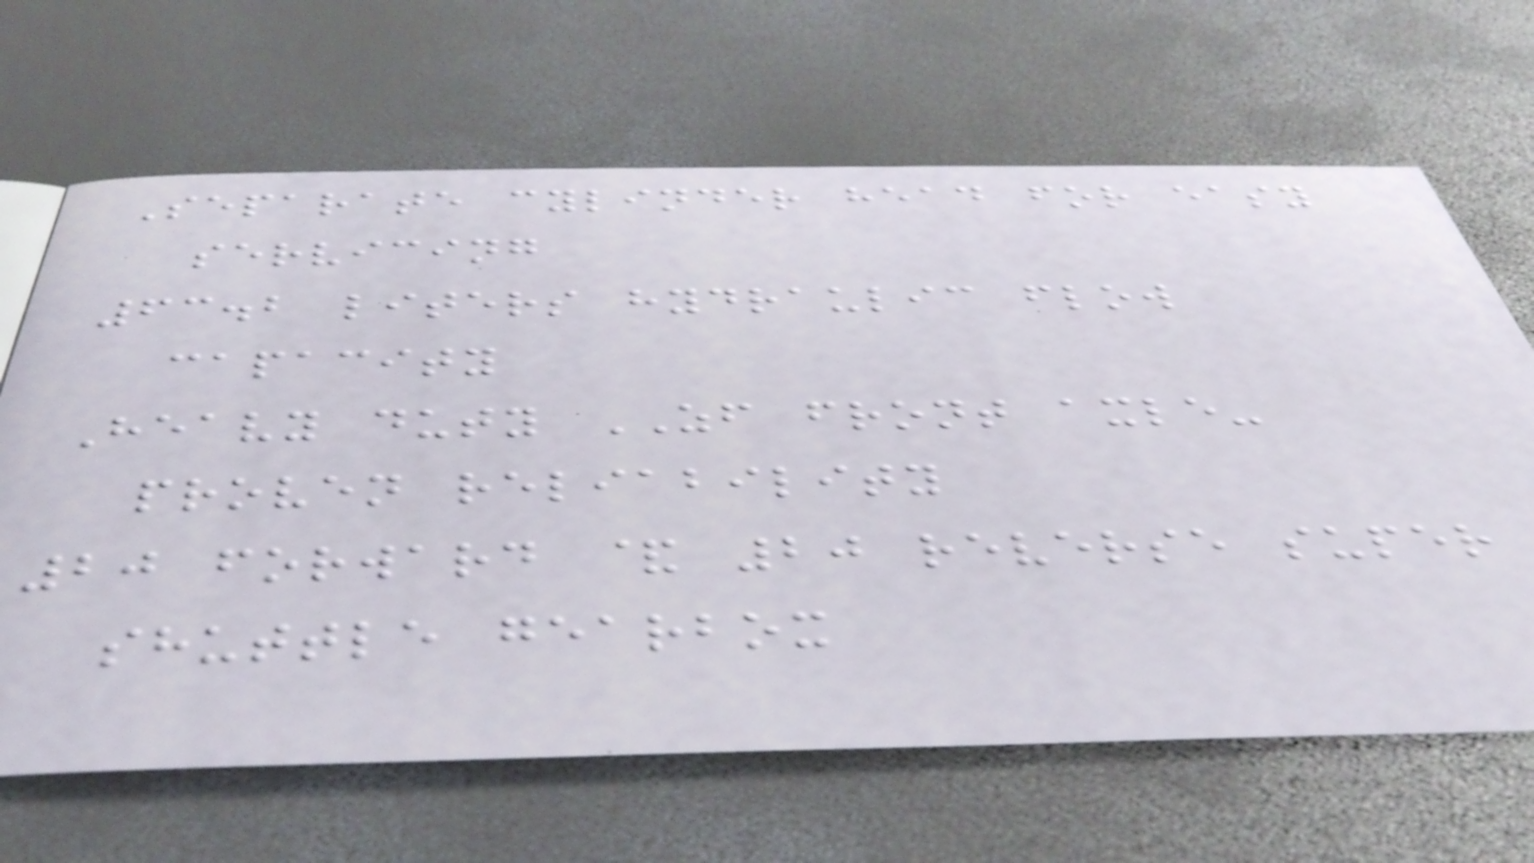Separate cylinder head for easy
servicing
63.2 liters hydraulic flow
capacity
Heavy duty ZF front axle-
proven reliability
20 forward & 20 reverse super
shuttle gearbox
